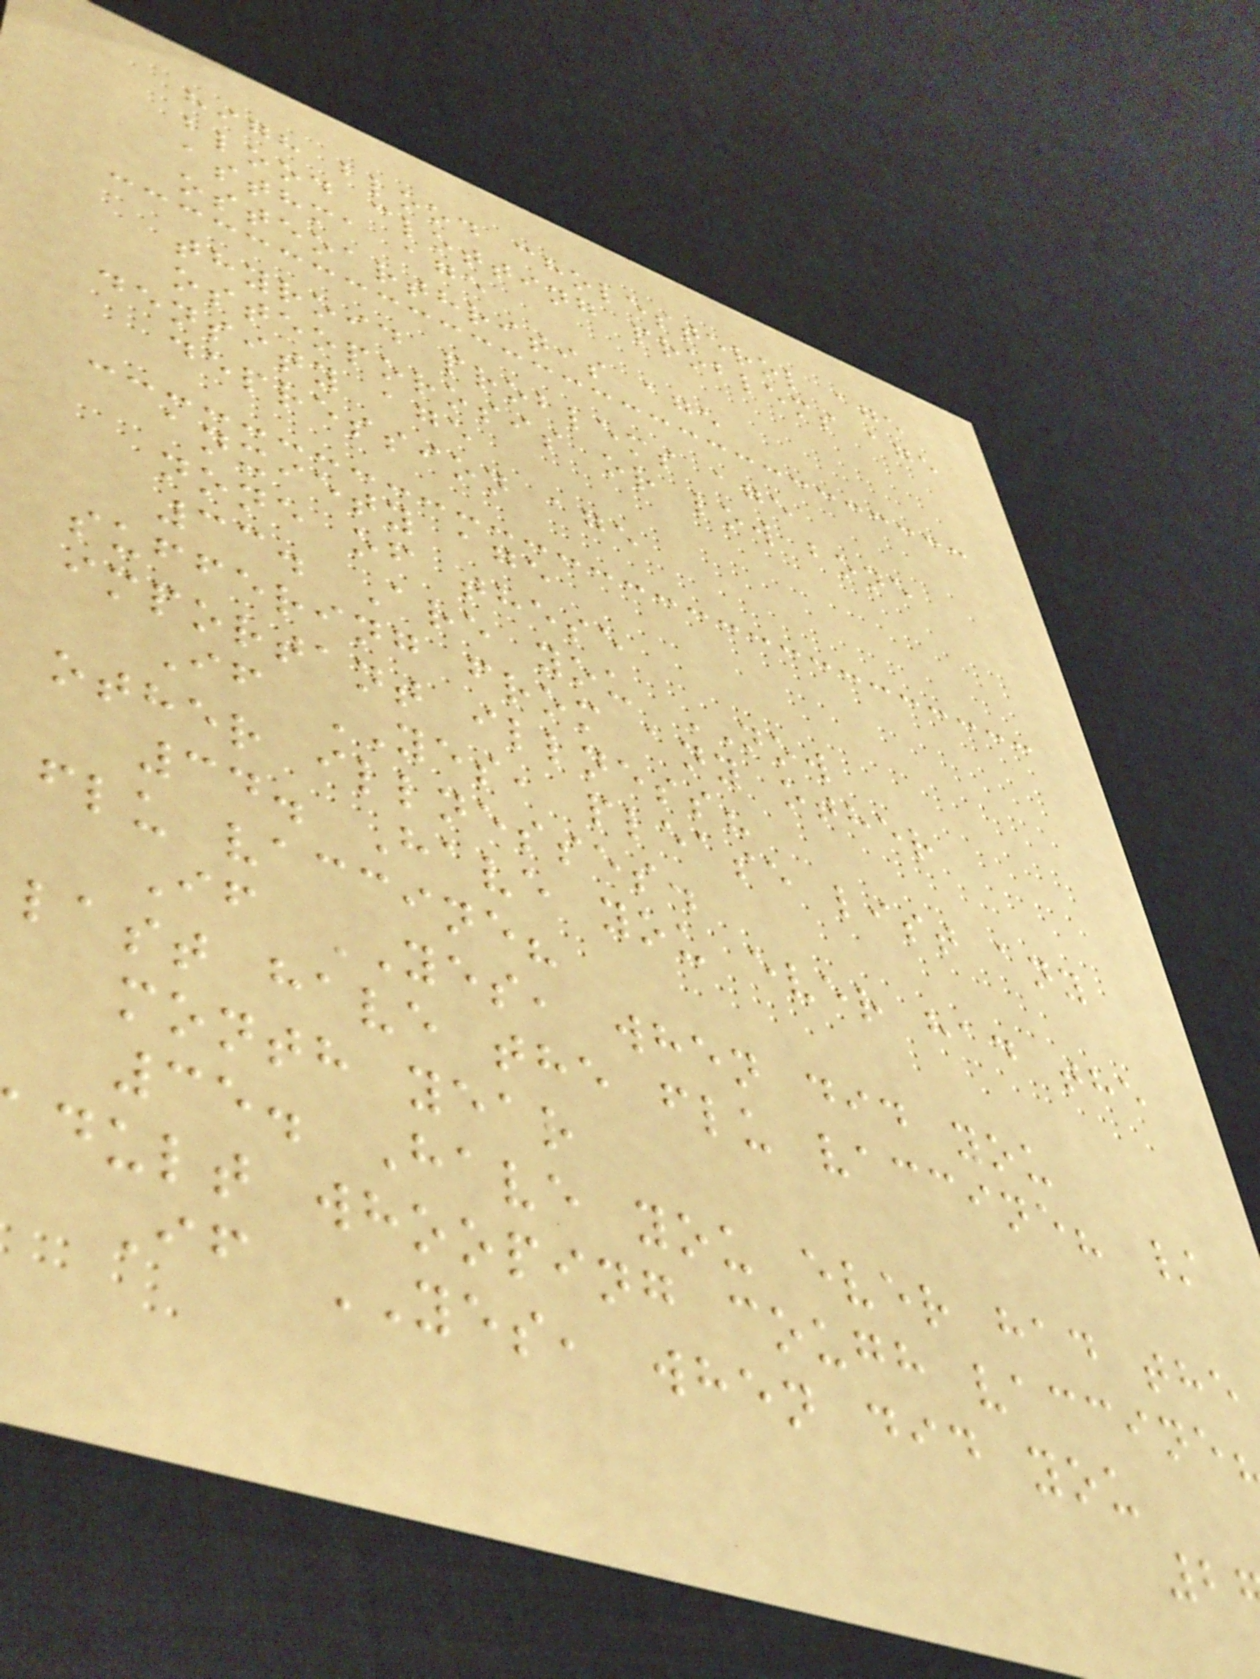high blood cholesterol age
blood clotting problems age
asthma age
osteoarthritis age
thyroid problems age
osteoporosis or low bone
density age
depression age
anxiety age
none of these
33. Are you NOW
suffering from any other
important illness?
If YES, please list any
other illnesses.
34. Have you ever had the
flu vaccine?
If YES, when did you
last have the flu vaccine? /
month year
35. Have you ever had the
dult whooping cough vaccine
If YES, when did you
